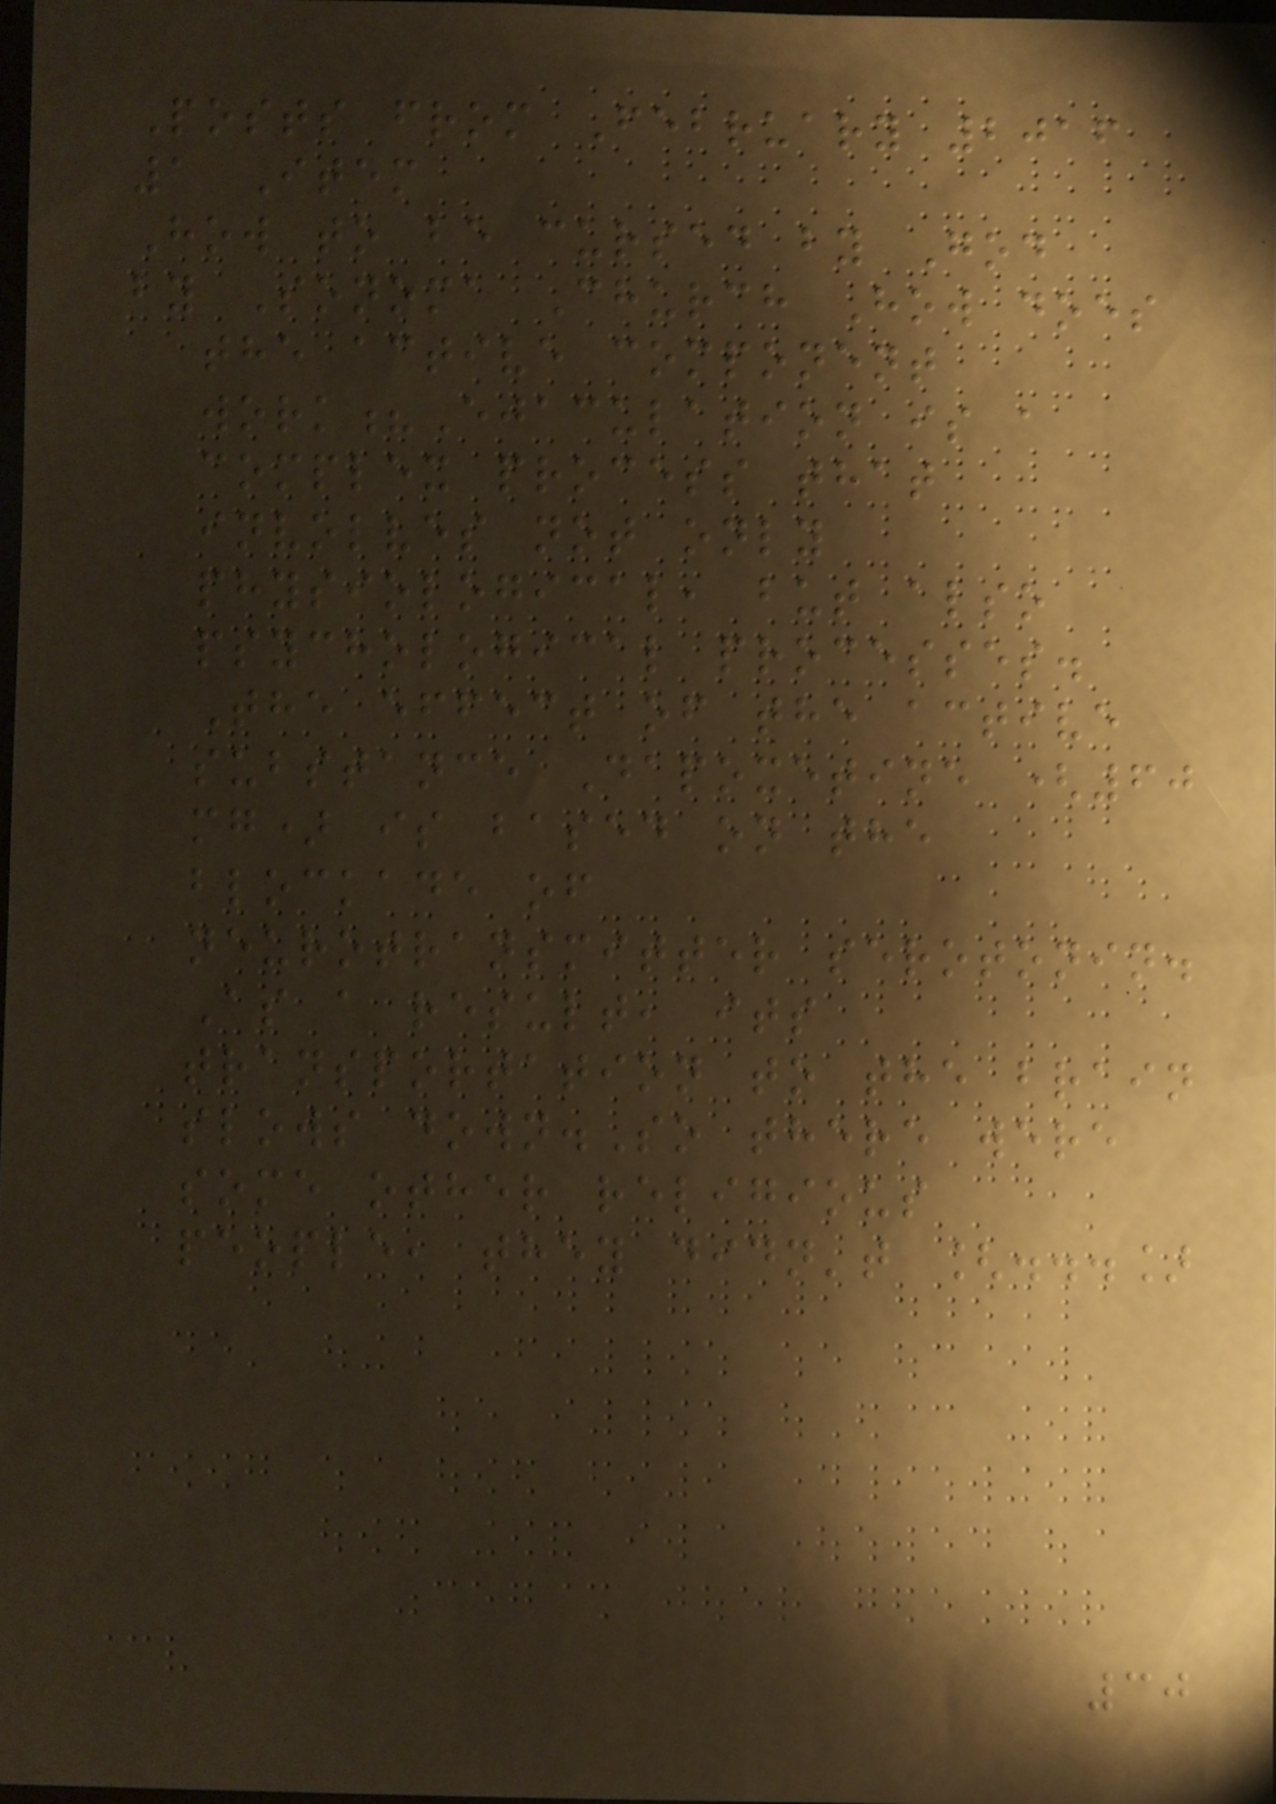Posts from February 2016
1 Item
How to be cursed by God
by Sonoma Church How does
the active component
work?Ejaculation is a
complex process that
involves not only
physiological, but also
psychological processes.
The effect of the active
substance Dapoxetine (60
mg) is based on the
blockade of
neurotransmitter serotonin.
As a result, its
transportation to the brain
slows down.So there were
some other religious
people, they didn't [...]
30
